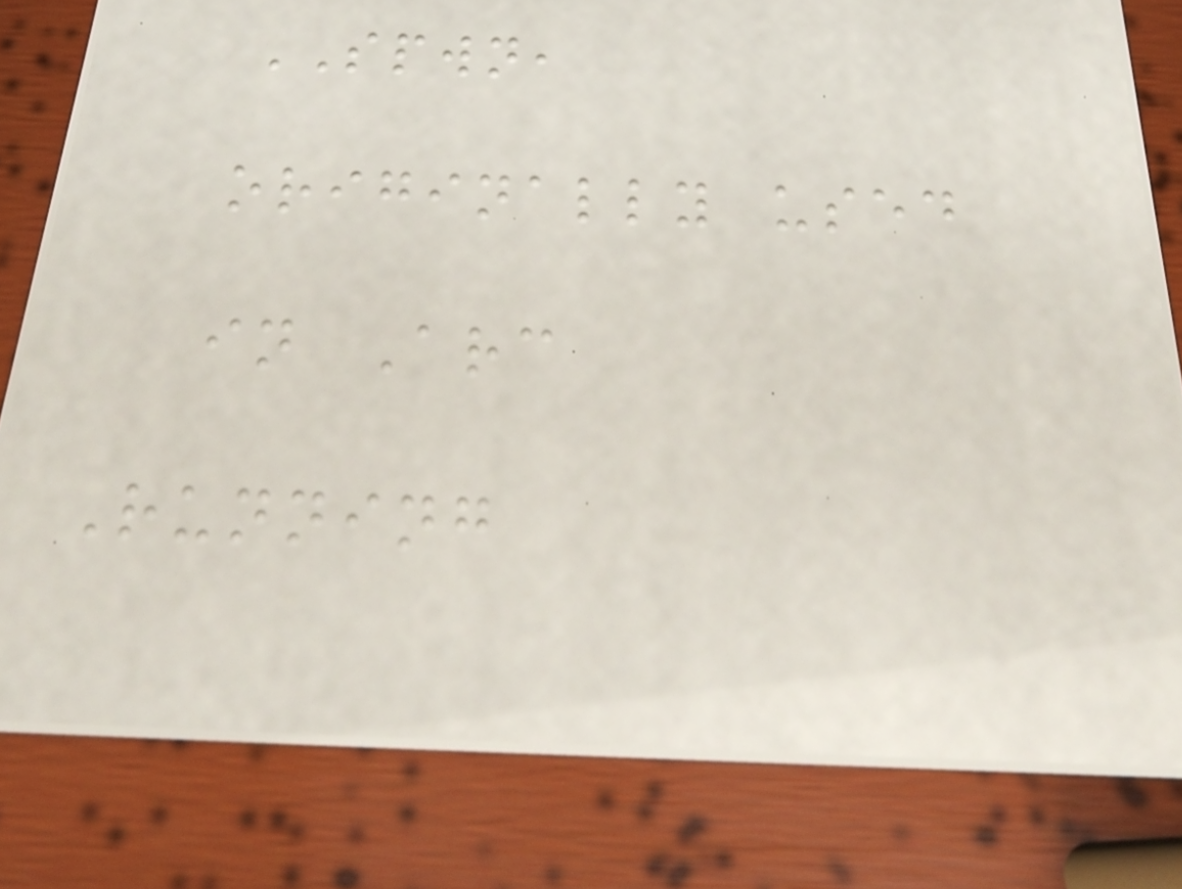SPWN,
originally used
in Arc
Running
